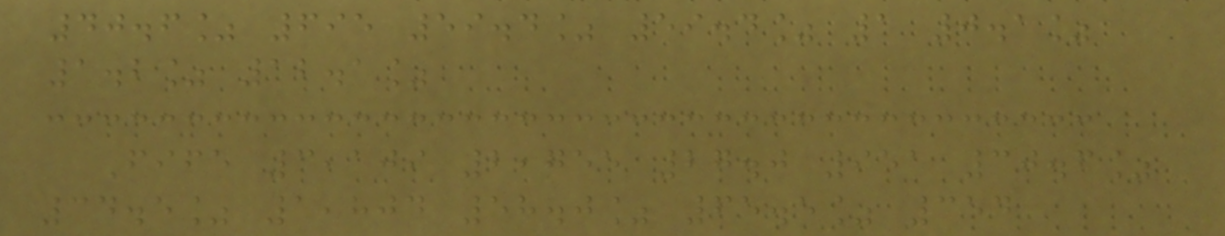40.6% 695 59.4% 59.4% 1 0.1%
1.2% 12.1%
Fife 3,109 2,755 27.0 951 30.6%
34.5% 1,804 58.0% 65.5% 354
